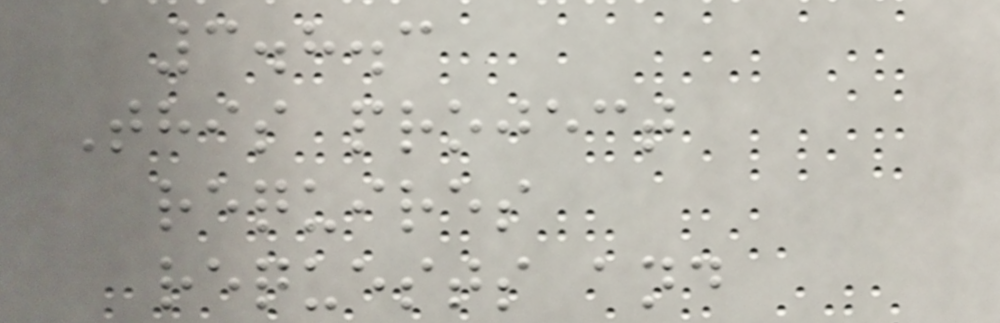3.8.3
This project
requires
requests and
